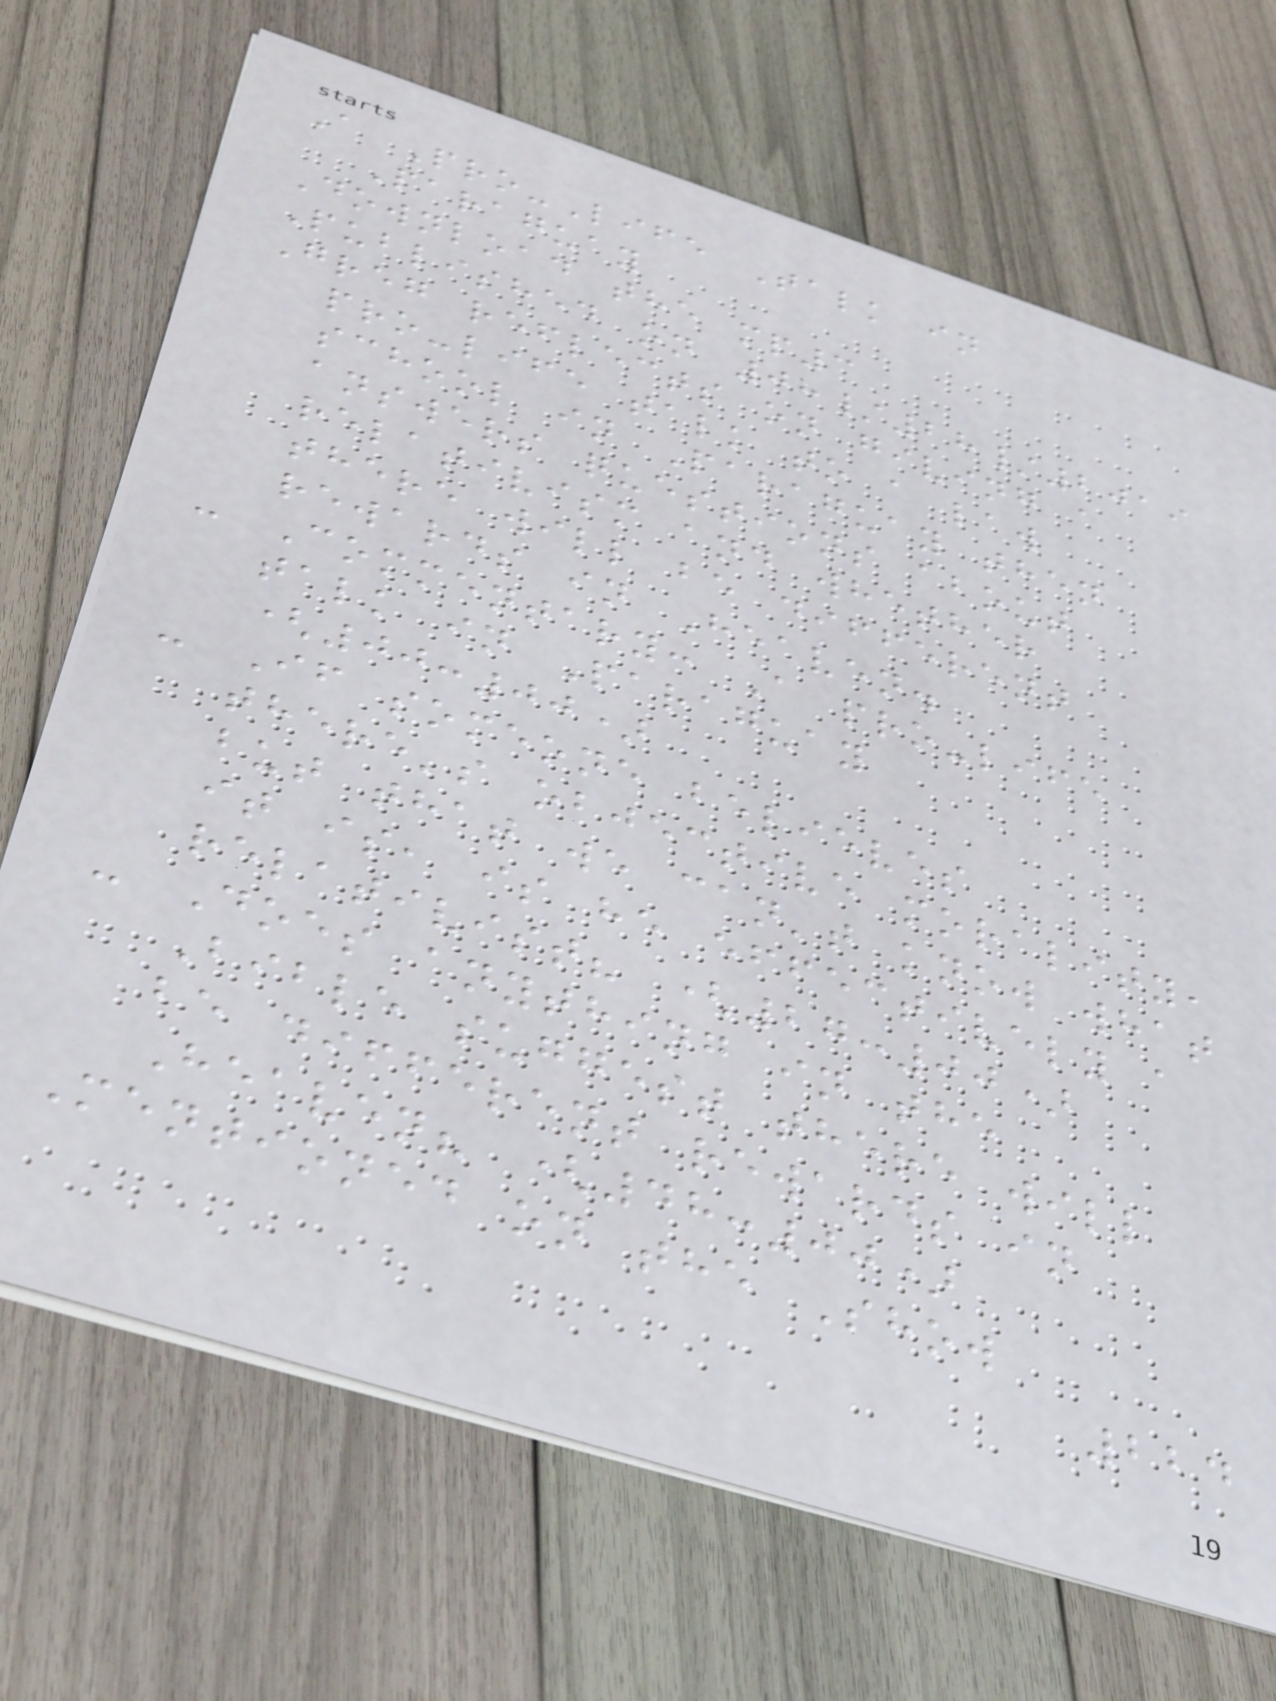A Pro-Life Talk in
Paraguay
Download the mp3
Published on 08/28/2019
Greg reflects on giving a
pro-life talk to a law
school in Paraguay then
answers questions about
relativism and whether
there will be different
rewards in Heaven.
- Commentary: A pro-life
talk in Paraguay
(00:00)
- If someone believes
there's objective morality,
but that we can't know what
it is, is he effectively a
relativist? (27:00)
- Does anything in the
Bible suggest there will
be different rewards in
Heaven? (48:00)
Mentioned on the Show
224
